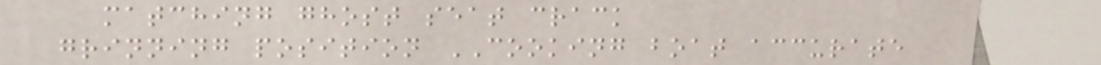matching ghost seat crack
grinning position COOKING boat accurate
